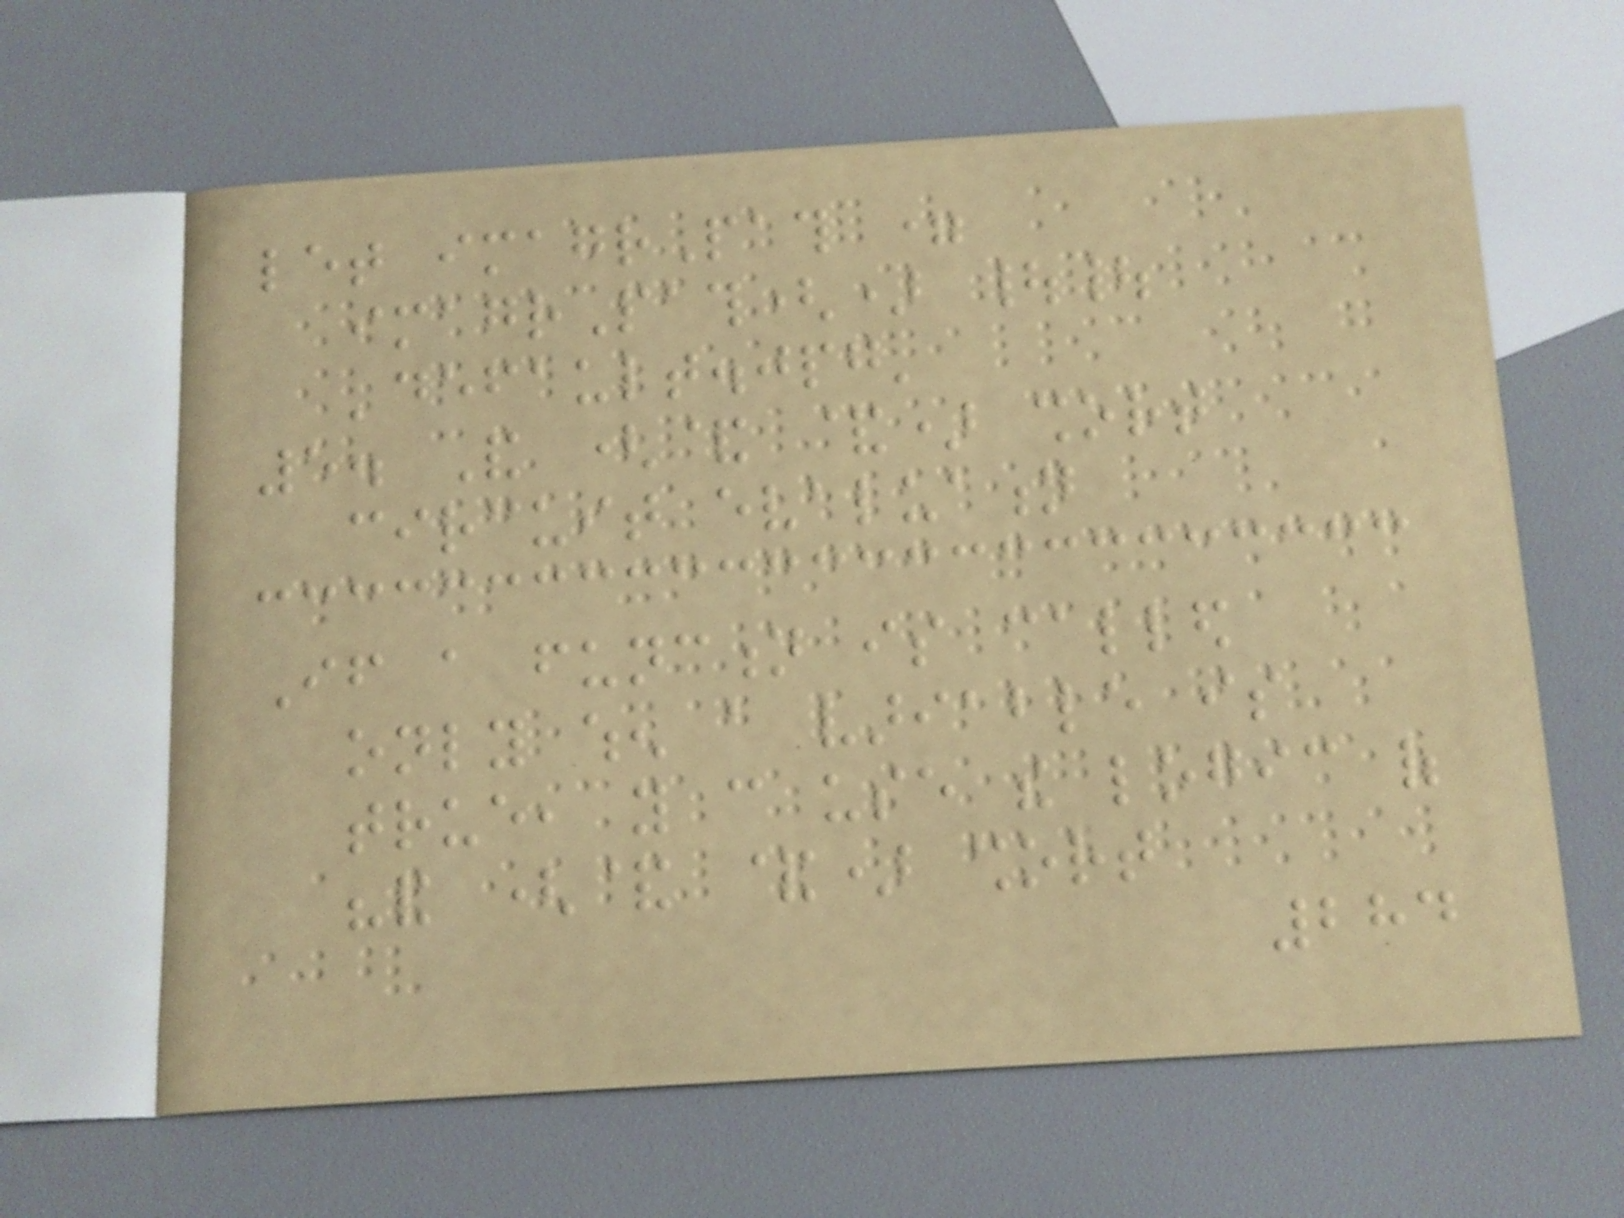let imagrPath =
imagrPath() ||
'default.jpg'
5. And (& &) short
circuit evaluation
If a function is called
only when a variable is
true, you can use the logic of
"and (& &) short
284
